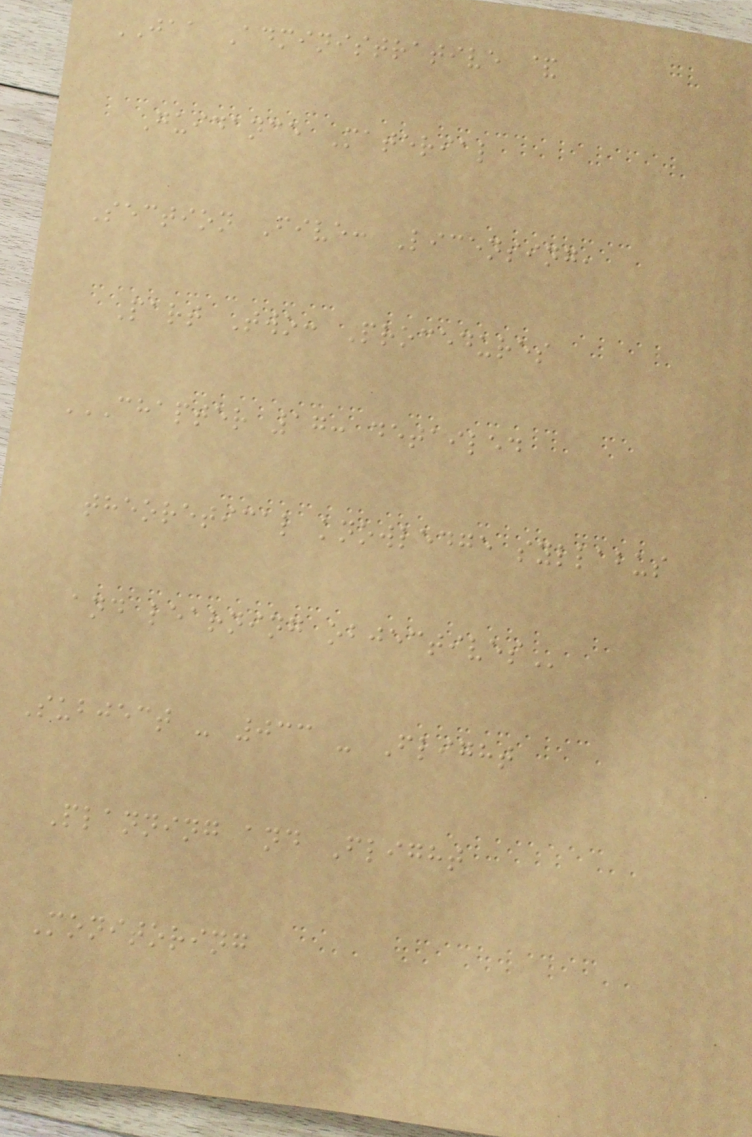JAA Administrative &
Guidance Material
Section Five: Licensing,
Part Two: Procedures
CHAPTER 17: DETAILED
THEORETICAL KNOWLEDGE SYLLABUS
AND LEARNING OBJECTIVES
Subject - 033 - Flight
Planning and Flight
Monitoring
